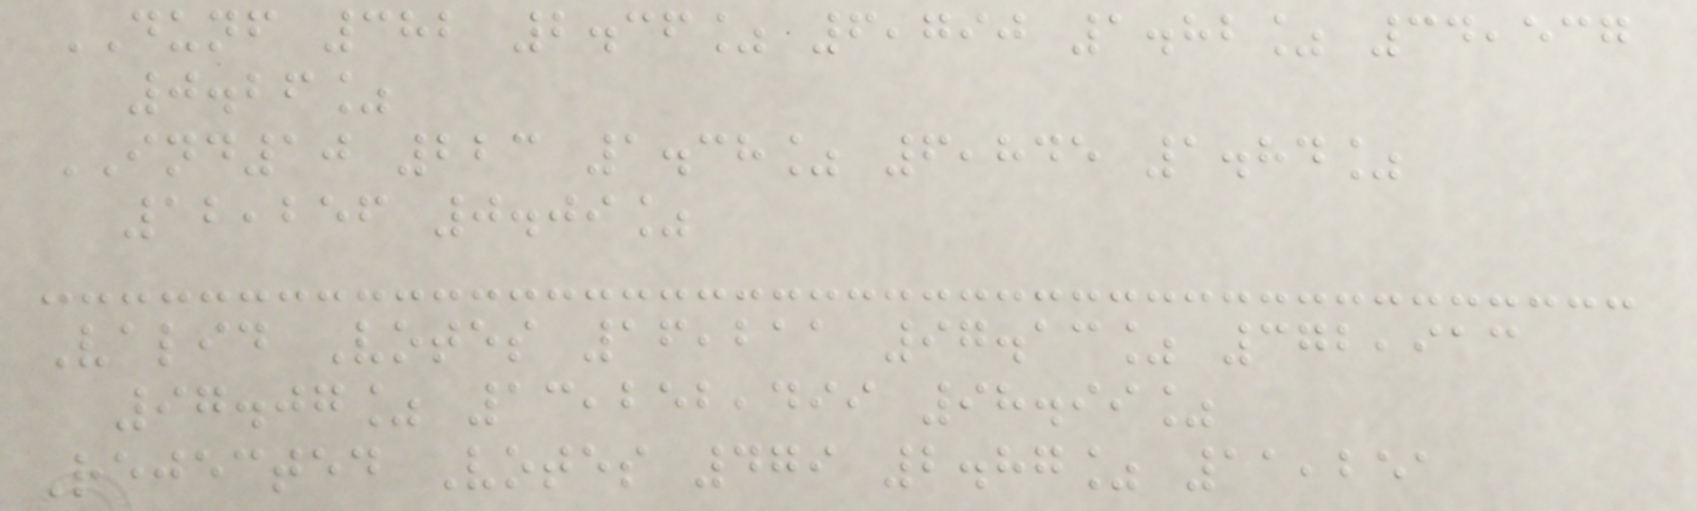DUNF 382 2.36% 6,790 1.82% 34,537
0.26%
IND10 223 1.38% 6,845 1.84%
12,256 0.09%
Valid Votes 16,211 97.13% 372,913
97.07% 13,252,499 98.99%
Rejected Votes 479 2.87% 11,251
